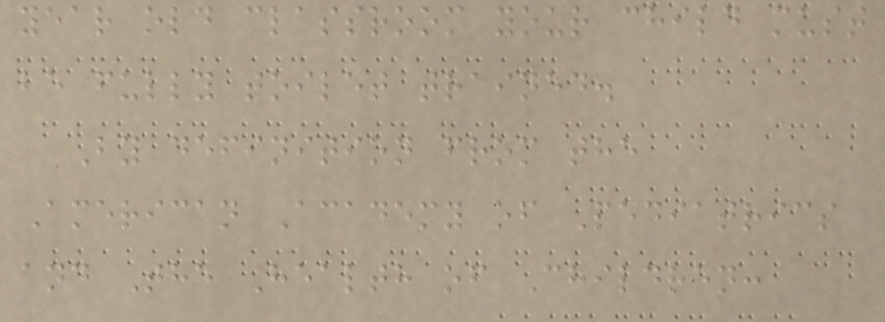year old classroom your child must
be fully toilet trained.
By definition from the
American Academy of Pediatrics
and The Health of Children:
